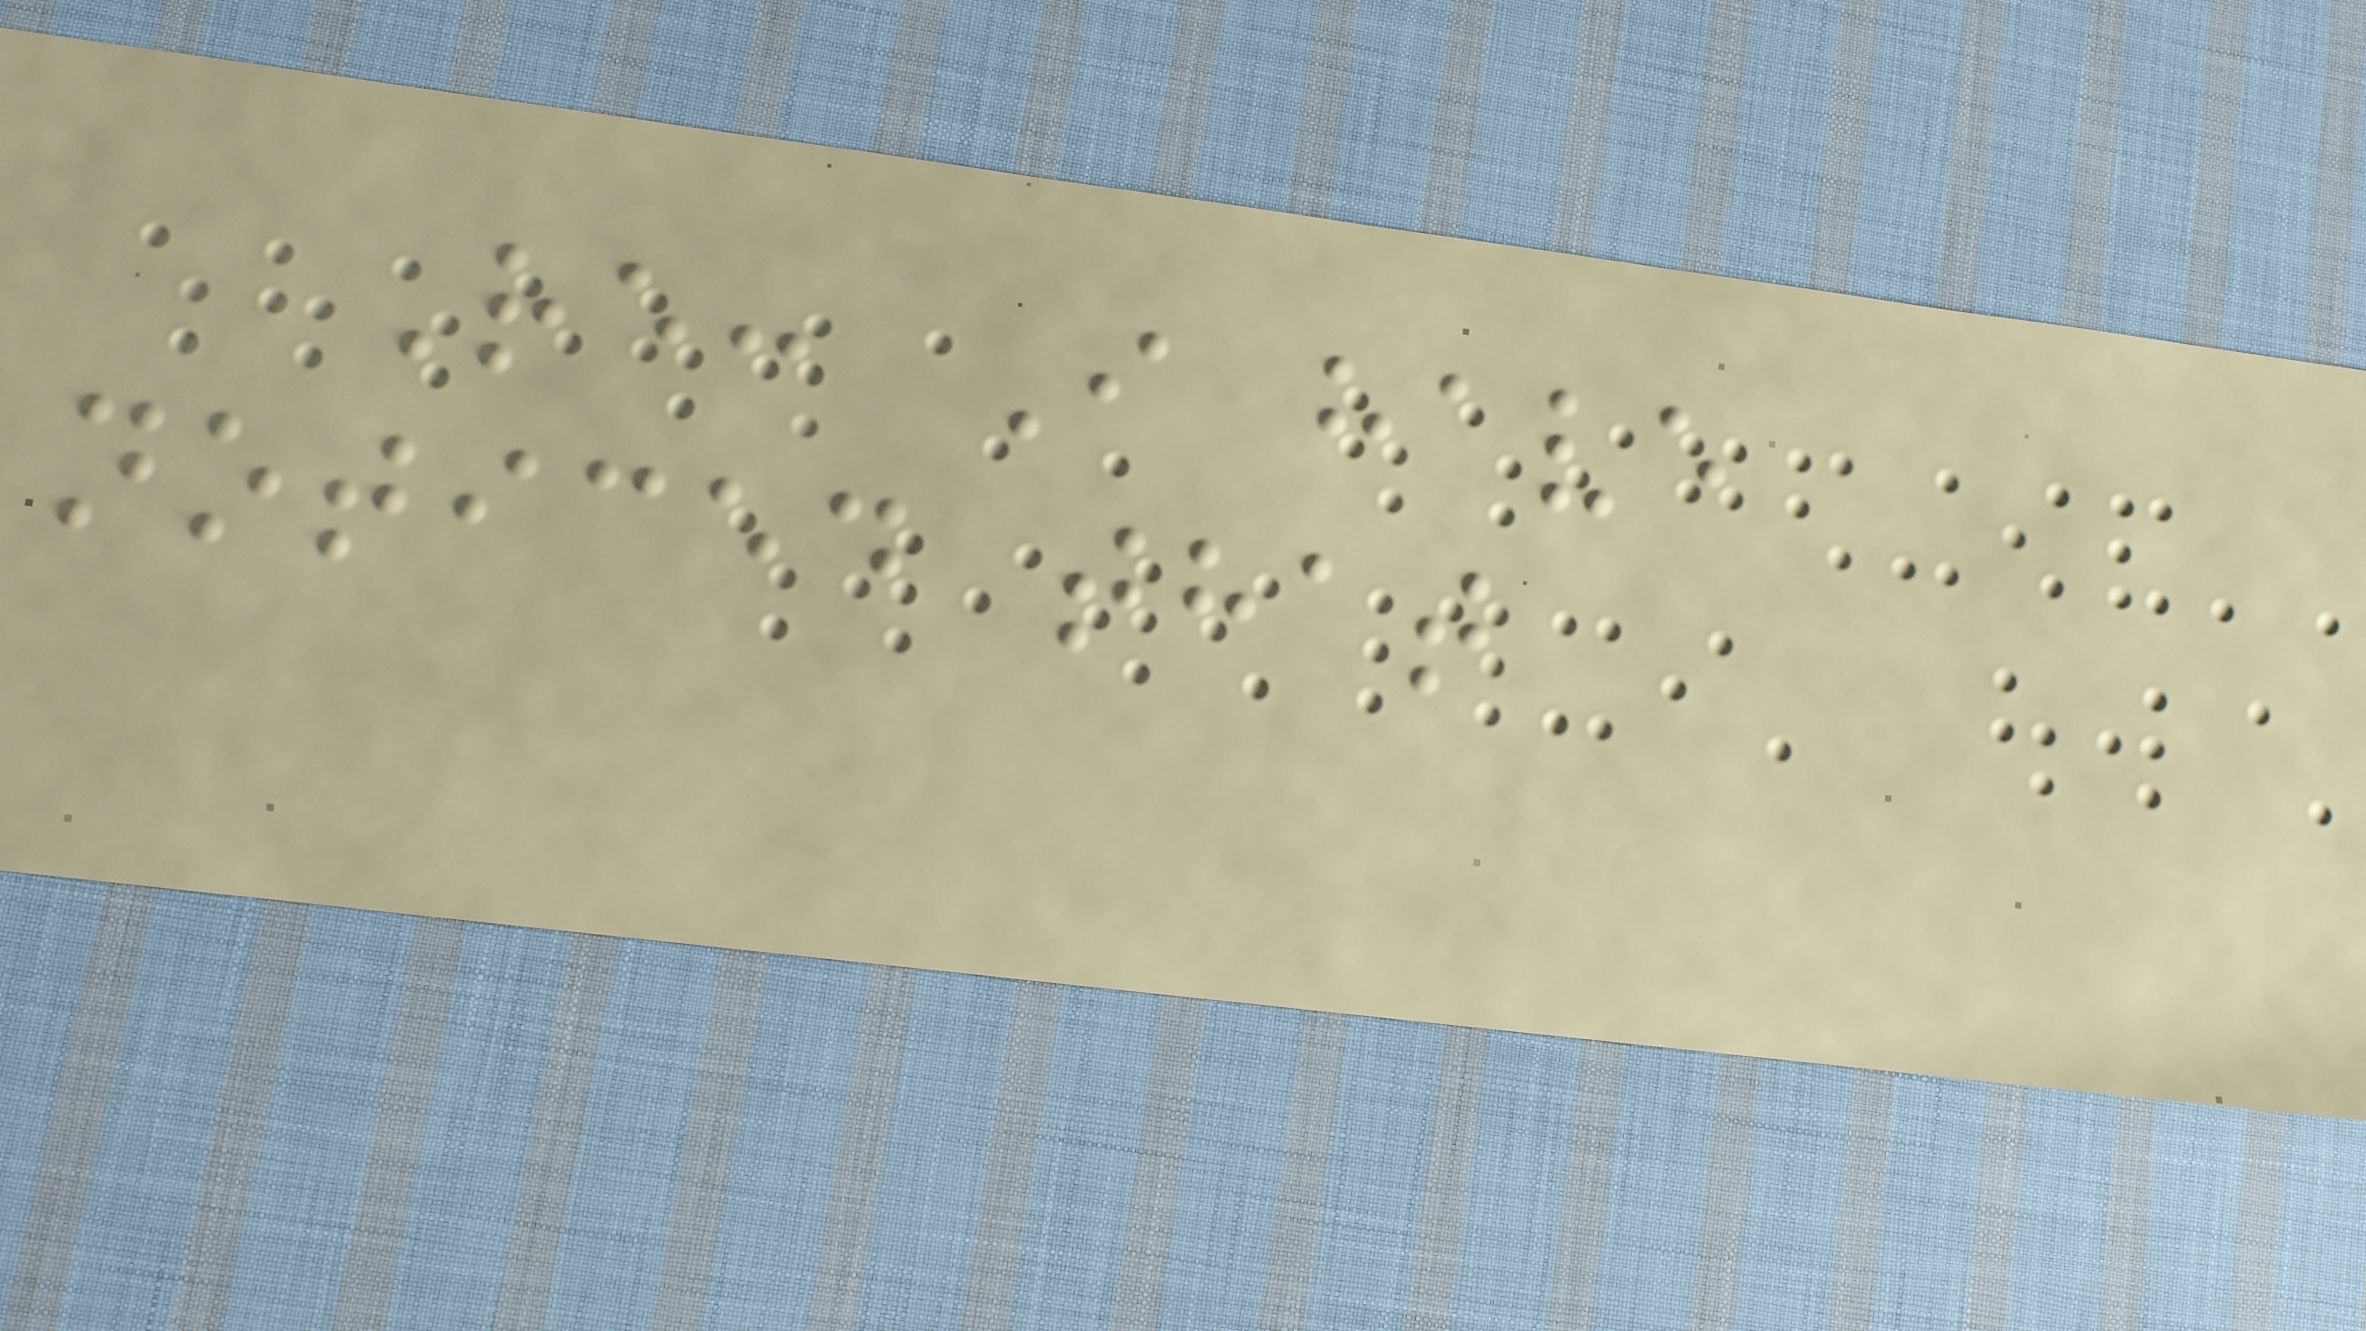Re: I have
noticed that
